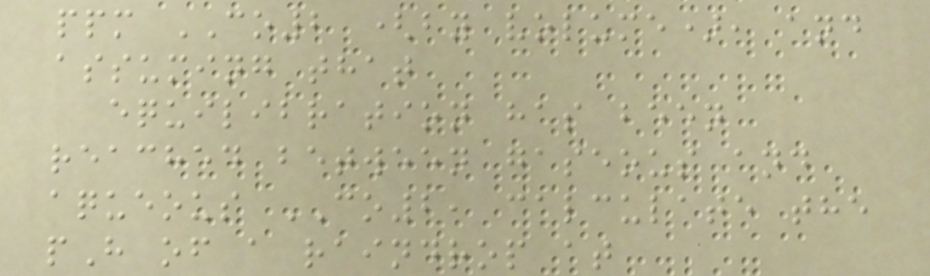ppm CO2 (by volume), and
assuming that
equilibration has been
reached between gaseous and
aqueous CO2, calculate the
pH of a raindrop at
